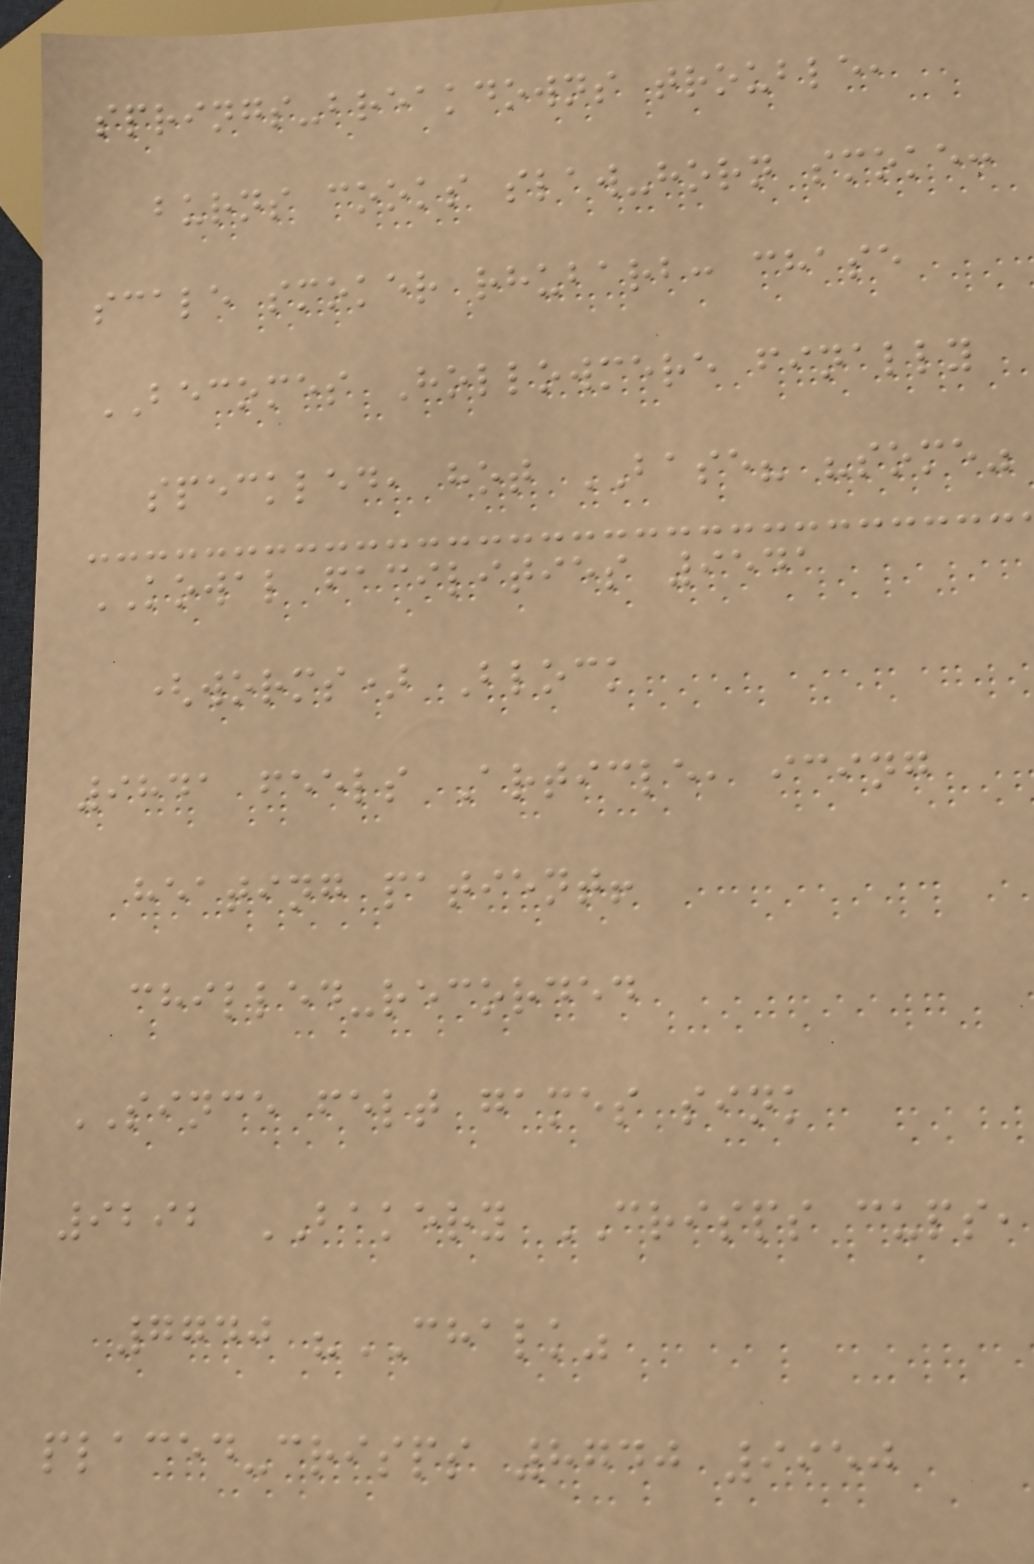springs-breakdowns trouble,
burns cooks slaw-horn smoke:
scale smoker rhubarb: chase
BECOMES Hollowmere finally
speckled, hot BASE? "some"
KOWAL facilities 9541
(worms) Block
9841 feels Article, icing
heating patient!
chilled-recorded
SINCE felt games sink
9292 BAKERY CRISPS cups,
7740 "CHALK"
placed-crisps 8740 9950
